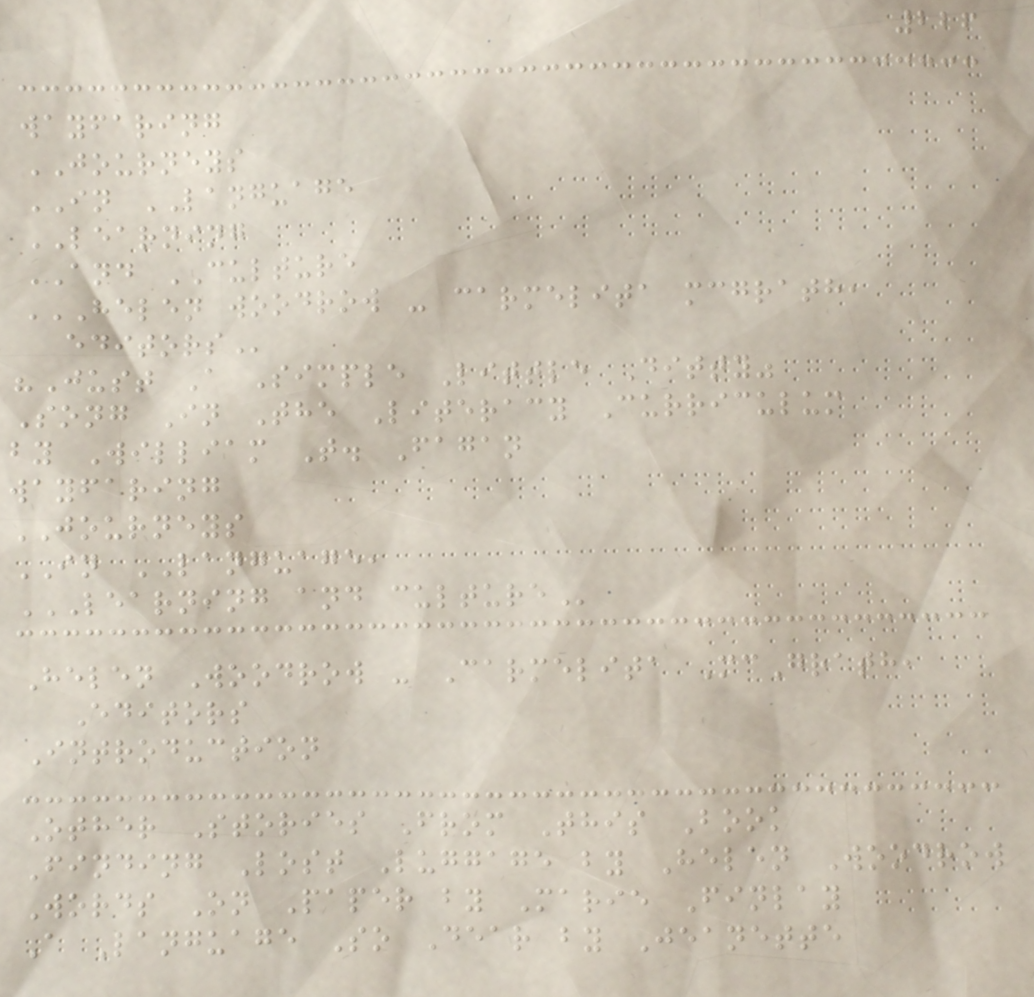226
wayfaring
JOURNEYS
IN LANGUAGE
LEARNING
AND CULTURE
HELEN WOODROW - CARMELITA MCGRATH,
EDITORS
"Just A Simple Little Ditty"
Song In The Literacy Curriculum
by William T. Fagan
wayfaring
JOURNEYS
IN LANGUAGE,
LEARNING AND CULTURE
Helen Woodrow - Carmelita McGrath,
Editors
Introduction
Other Stories From This Book
Finding Lost Luggage by Helen Woodrow
Words On Paper by Marie Finlay
A Language So Dear by Jeanette
